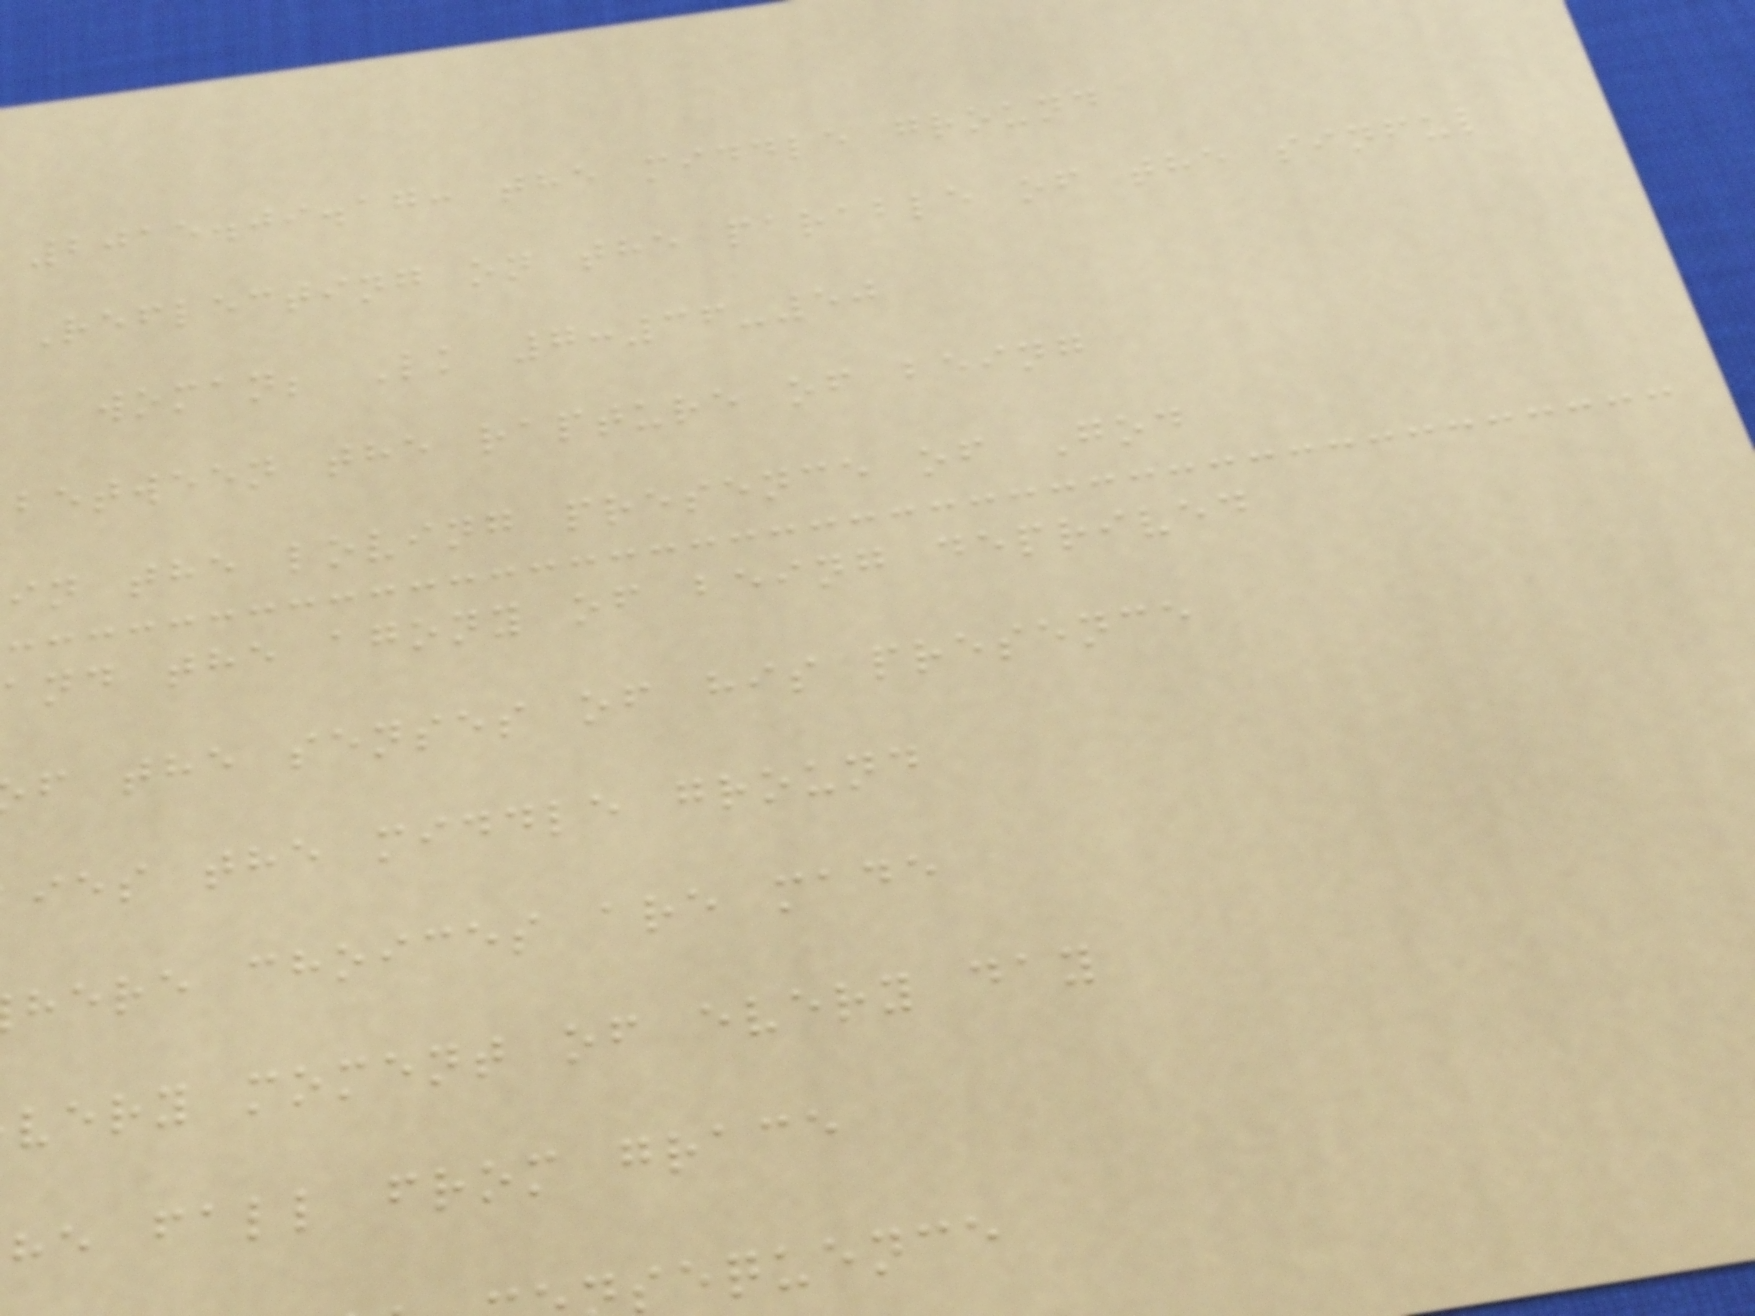2015.09.17: the middle ground
Reflecting on the parable of the sinful
woman; Lk 7:36-50
between the rapture of being
in the loving presence of God
and the agony of being deprived
f the senses of his presence
ies the middle ground
here choices are made
very moment of every day
he fall from grace
sequence
